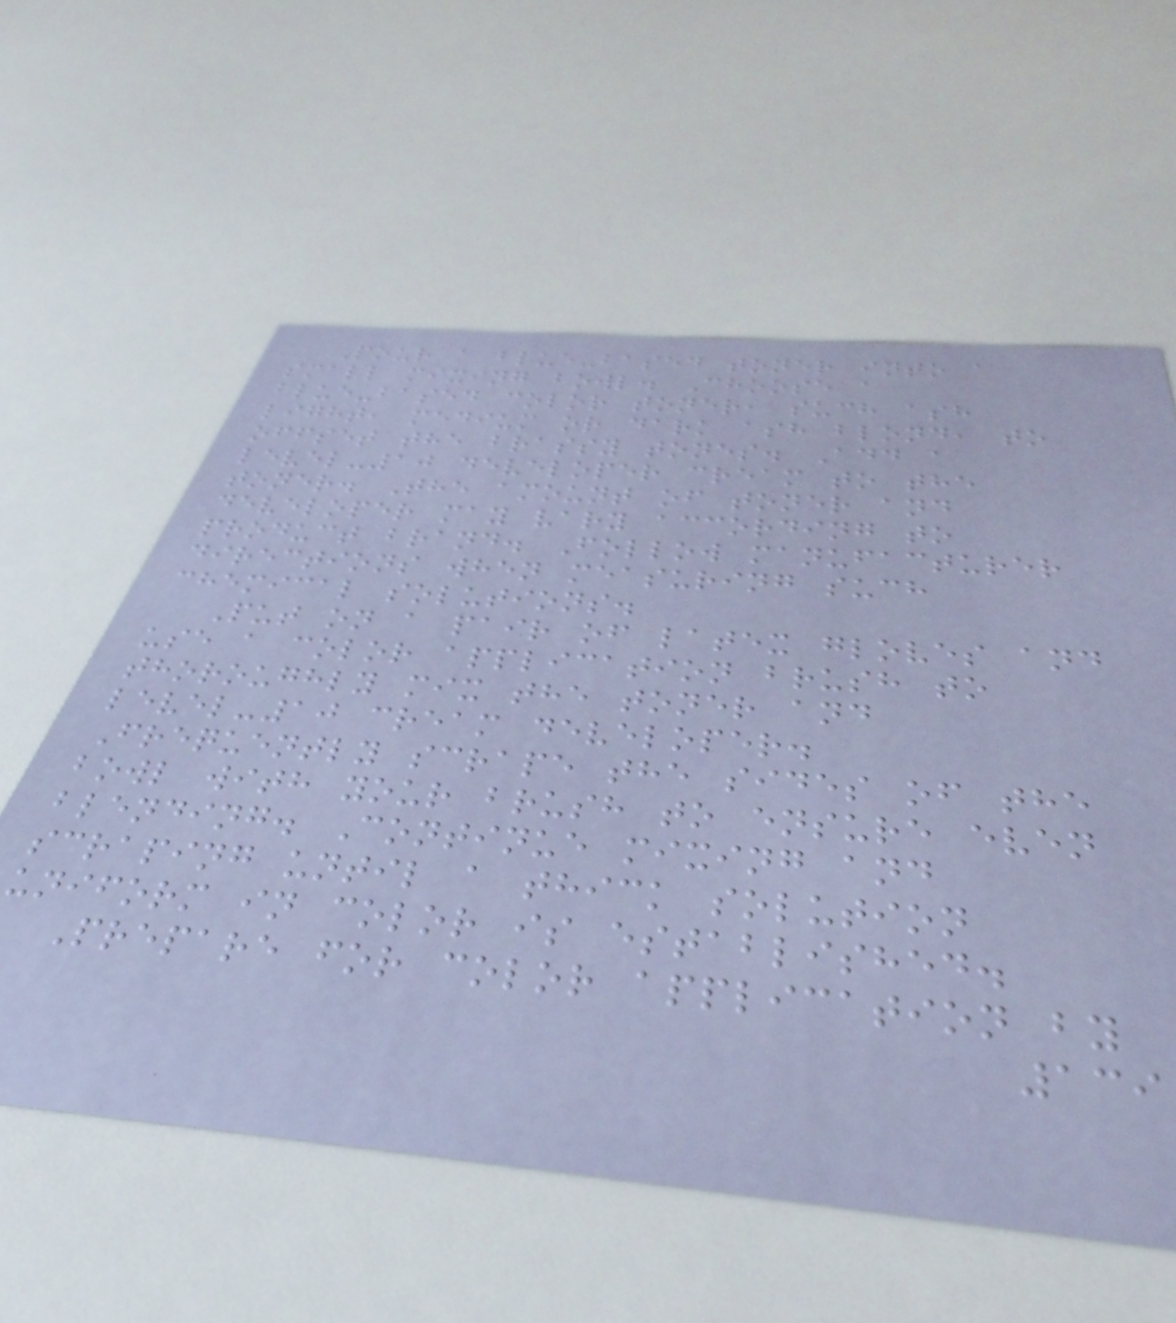Pour a blue-based toner into a
small mixing bowl. Choose a
blue-based color toner, such ash
light, medium or dark ash blond, to
offset the brassy tones. Add a
level-10 developer cream to the
toner. The amount of toner and
developer may vary according to
product brand. Follow manufacturer
directions when measuring such
chemical solutions.
Put on a pair of latex gloves and
use a color application brush to
thoroughly mix the toner and
level-10 cream developer.
Frequently scrape the sides of the
bowl with your brush to ensure even
blending. Continue mixing and
scraping until a thick solution
uniform in color is established.
Prepare for color application by
139
